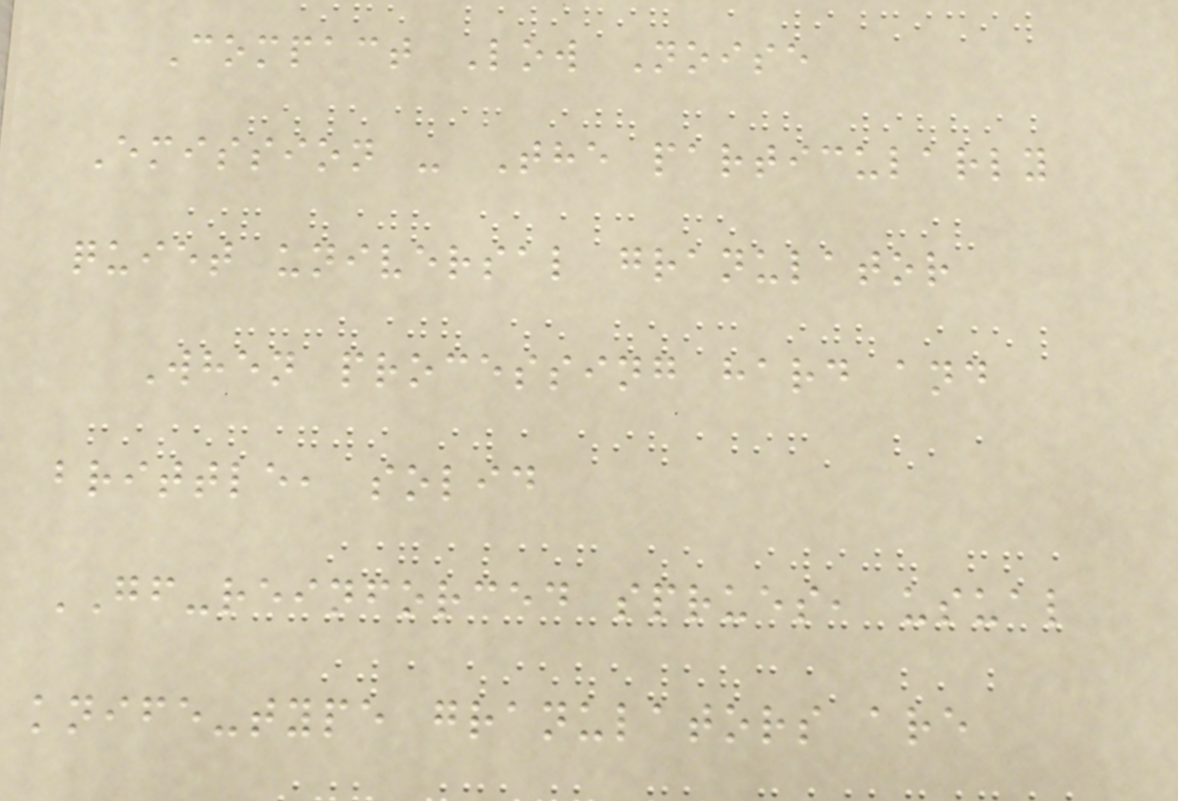Compact Low Noise
Emission - The particularly
quiet universal granulator
When processing hard and
brittle, solid
GF-reinforced sprues, usual
knife-type granulators are
